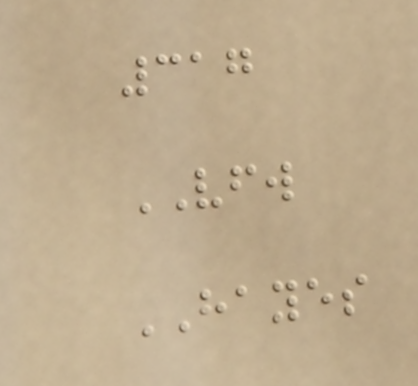317
VFW
HAYES
